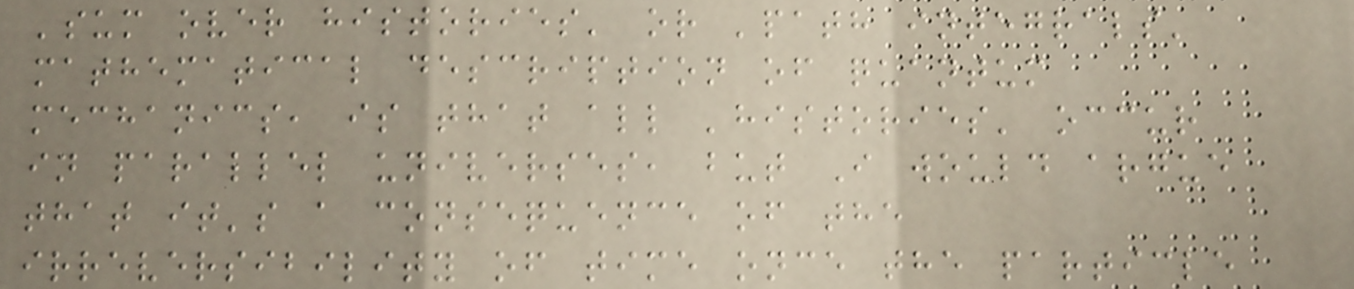'sum over histories' or 'path integrals'
mathematical description of quantum
mechanics, is that all 'histories' occur
in parallel universes, but I would argue
that it's a consequence of the
irreversibility of time once the particle
